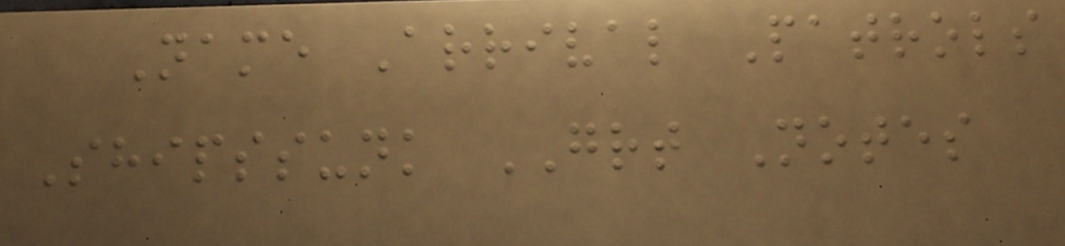Name Arrival Patrols
Shipssunk GRT Notes
